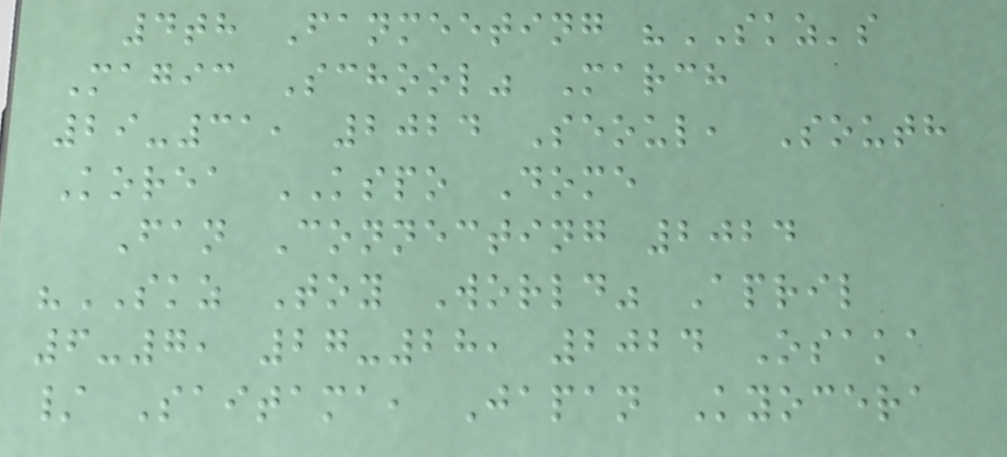4th Fanmeeting "SKZ's
Magic School" March
29-31, 2024 Seoul, South
Korea KSPO Dome
Fan Connecting 2024
"SKZ Toy World" April
6-7, 27-28, 2024 Osaka
/ Saitama, Japan Kyocera
